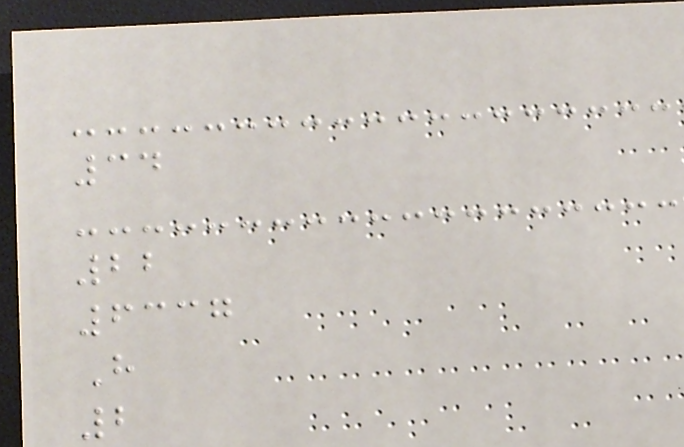34
22
6337
H
2
